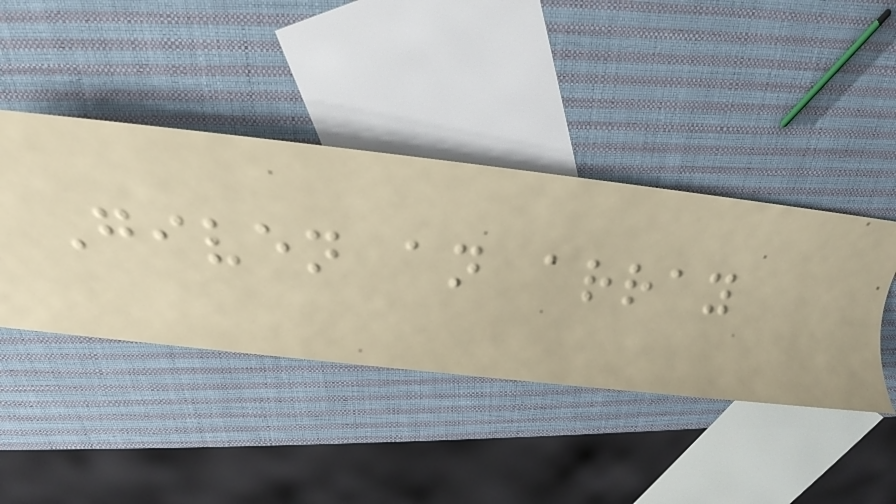Given an array
